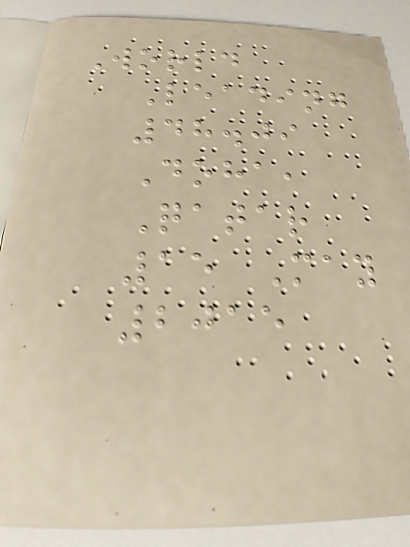World
Leading
48.09
Doha,
Qatar
15 May
2015
